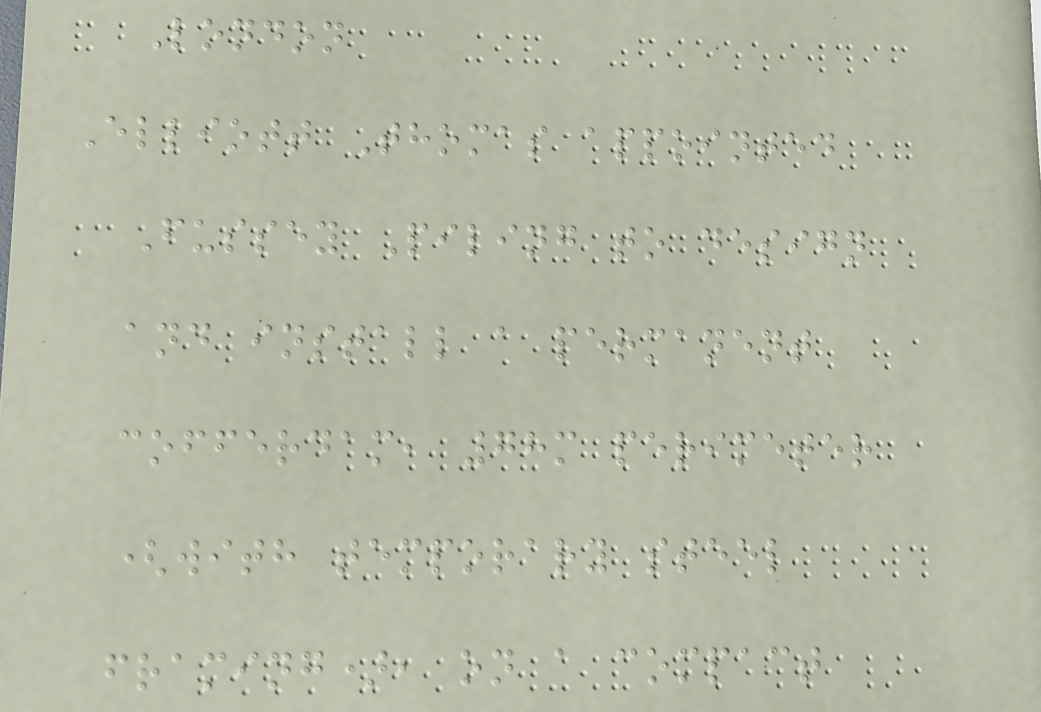London
Elliott Thomas appointed
Fussey Piling to design
and install a permanent
cofferdam, 78m perimeter
(with temporary steel
framing), on a compact
